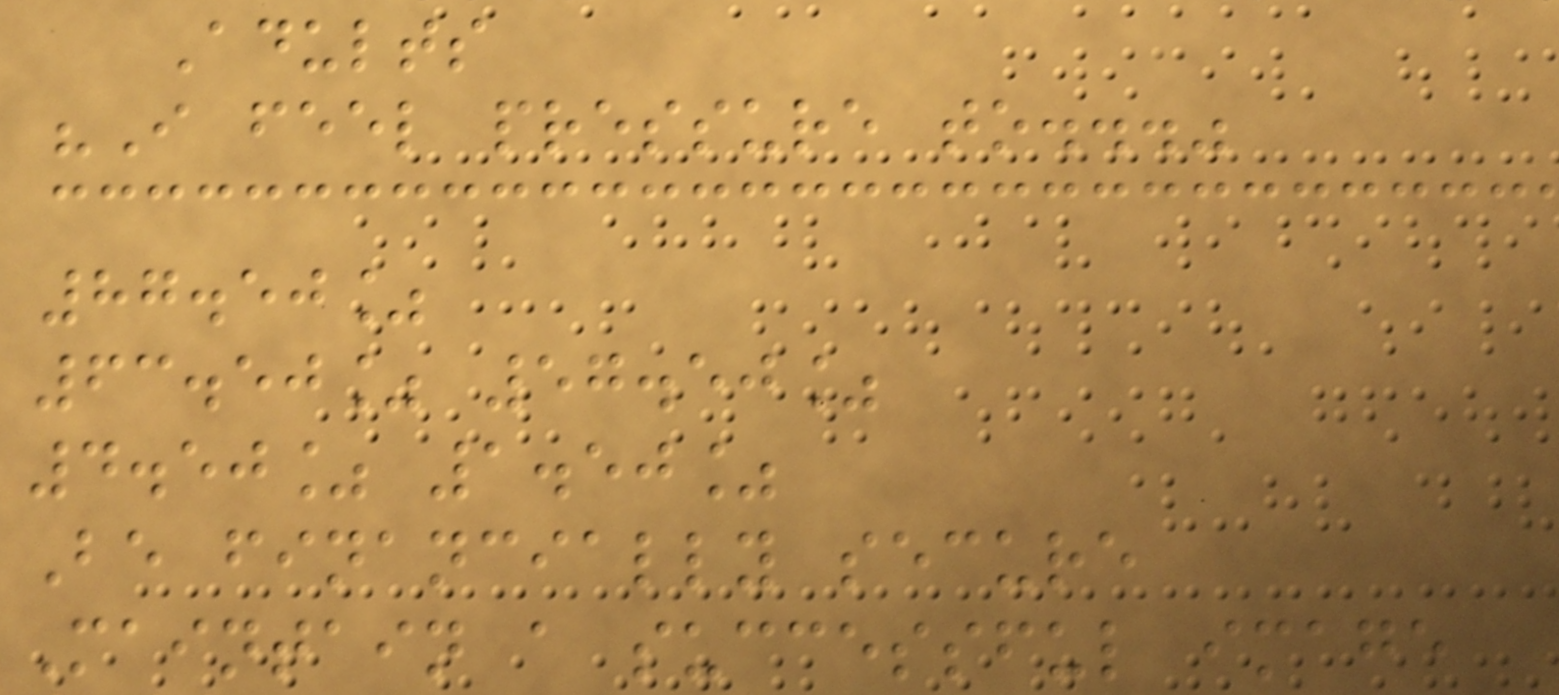Adults
"I feel pressure to..."
87.50%
63.50% 57.50%
4.50% 1.50%
Be financially secure
Maintain a successful image
